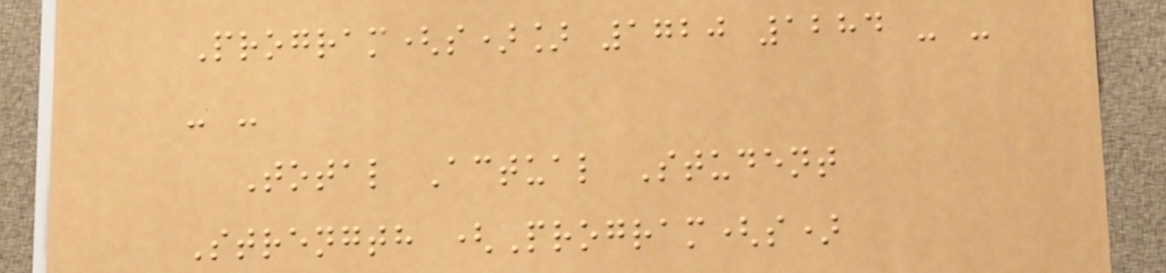Program(s)] 1720 1284 - -
- -
Total Actual Student
Strength (Program(s)
